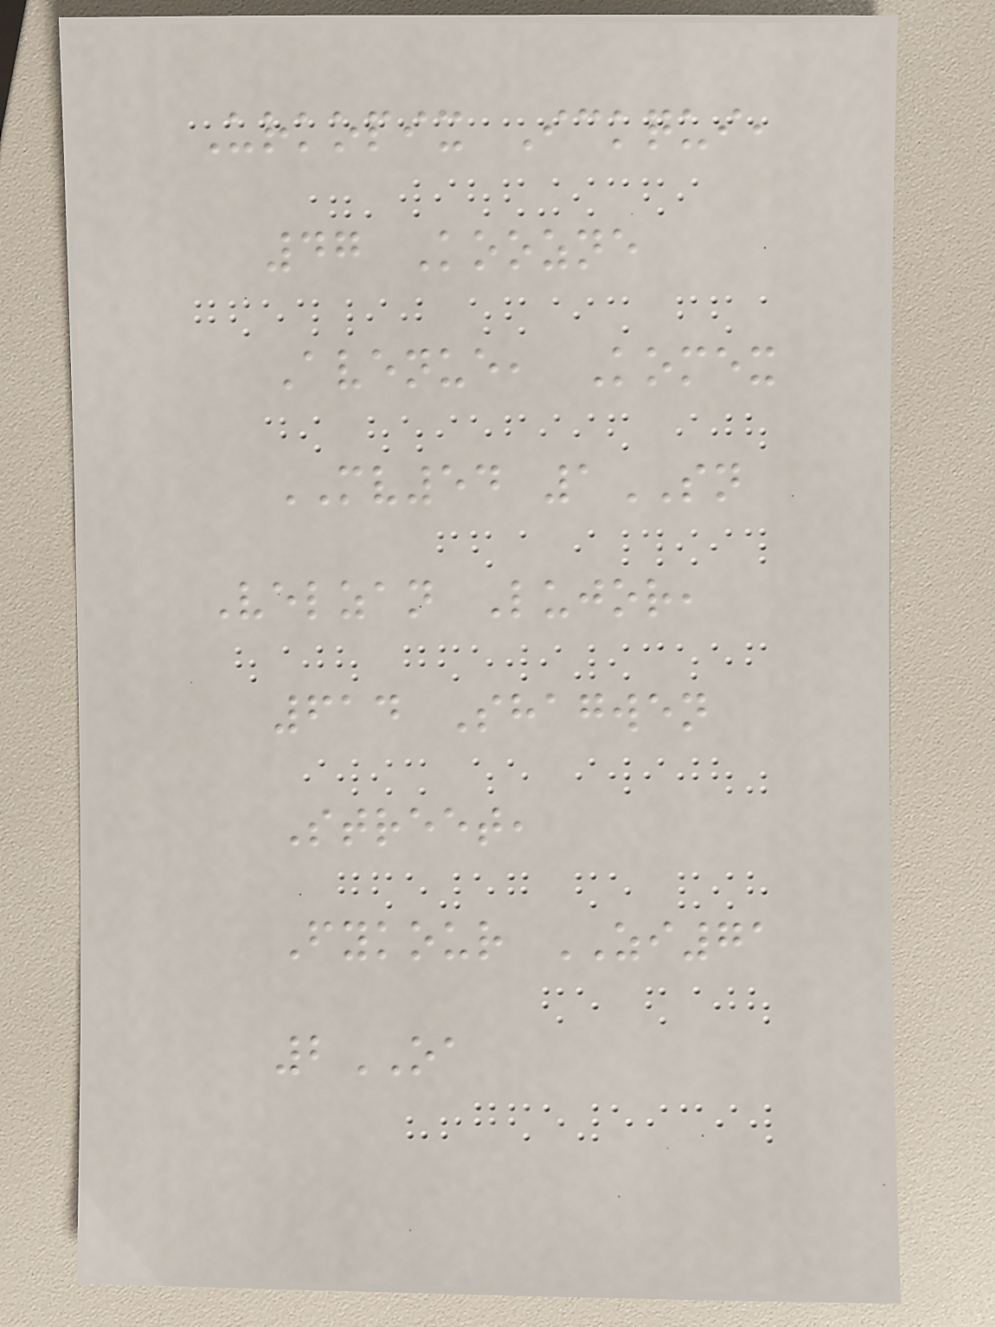Urkopix Ickqui,
47 Koozne
Avenue, Komex
MV54 1SN
Velzan Lujor,
614 Shagwen
Street,
Fykour ZI71
2OA
